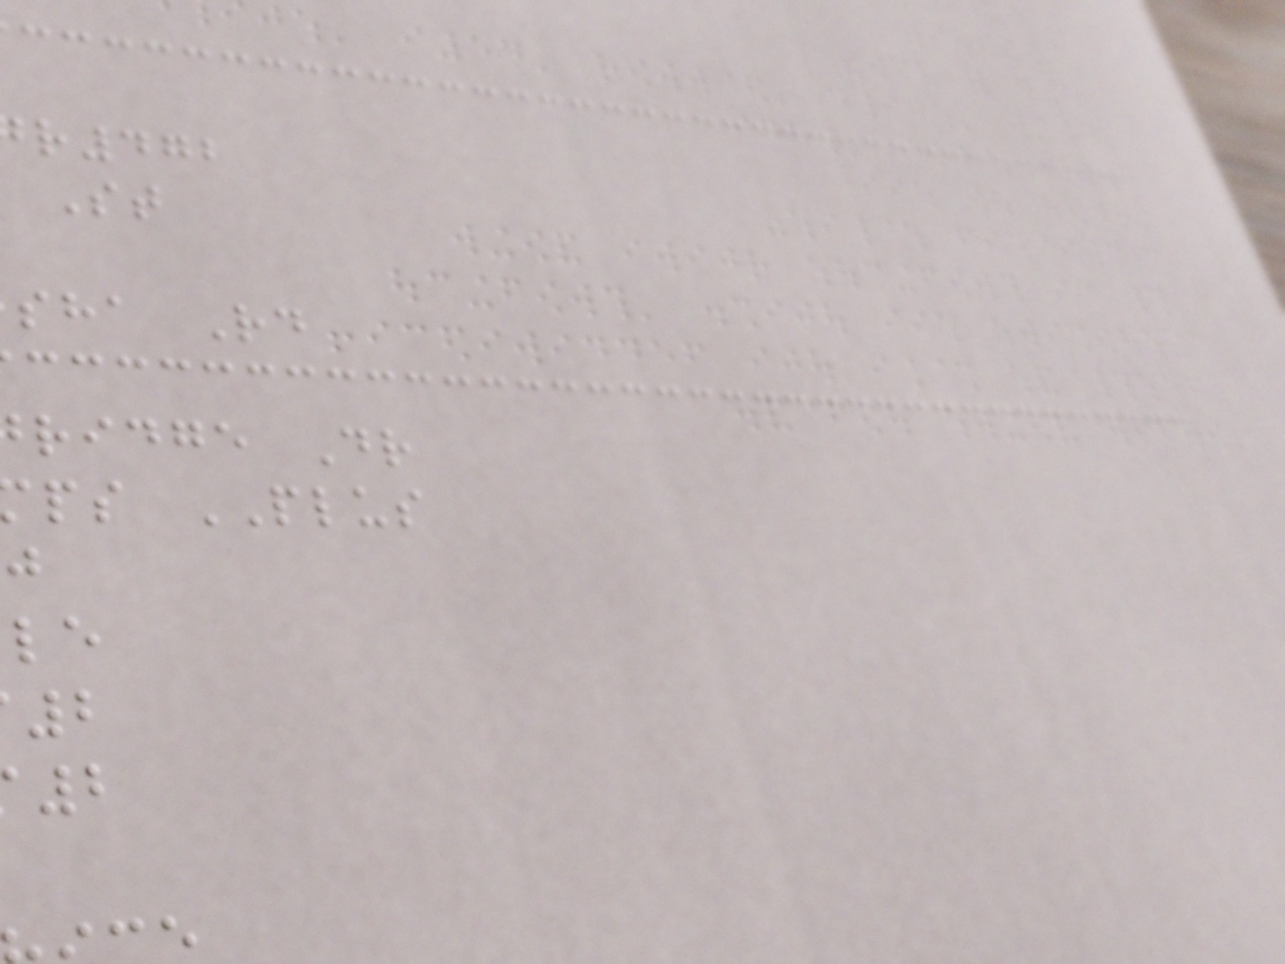r472
sha Rd
ridge Dr
ps PLUS
